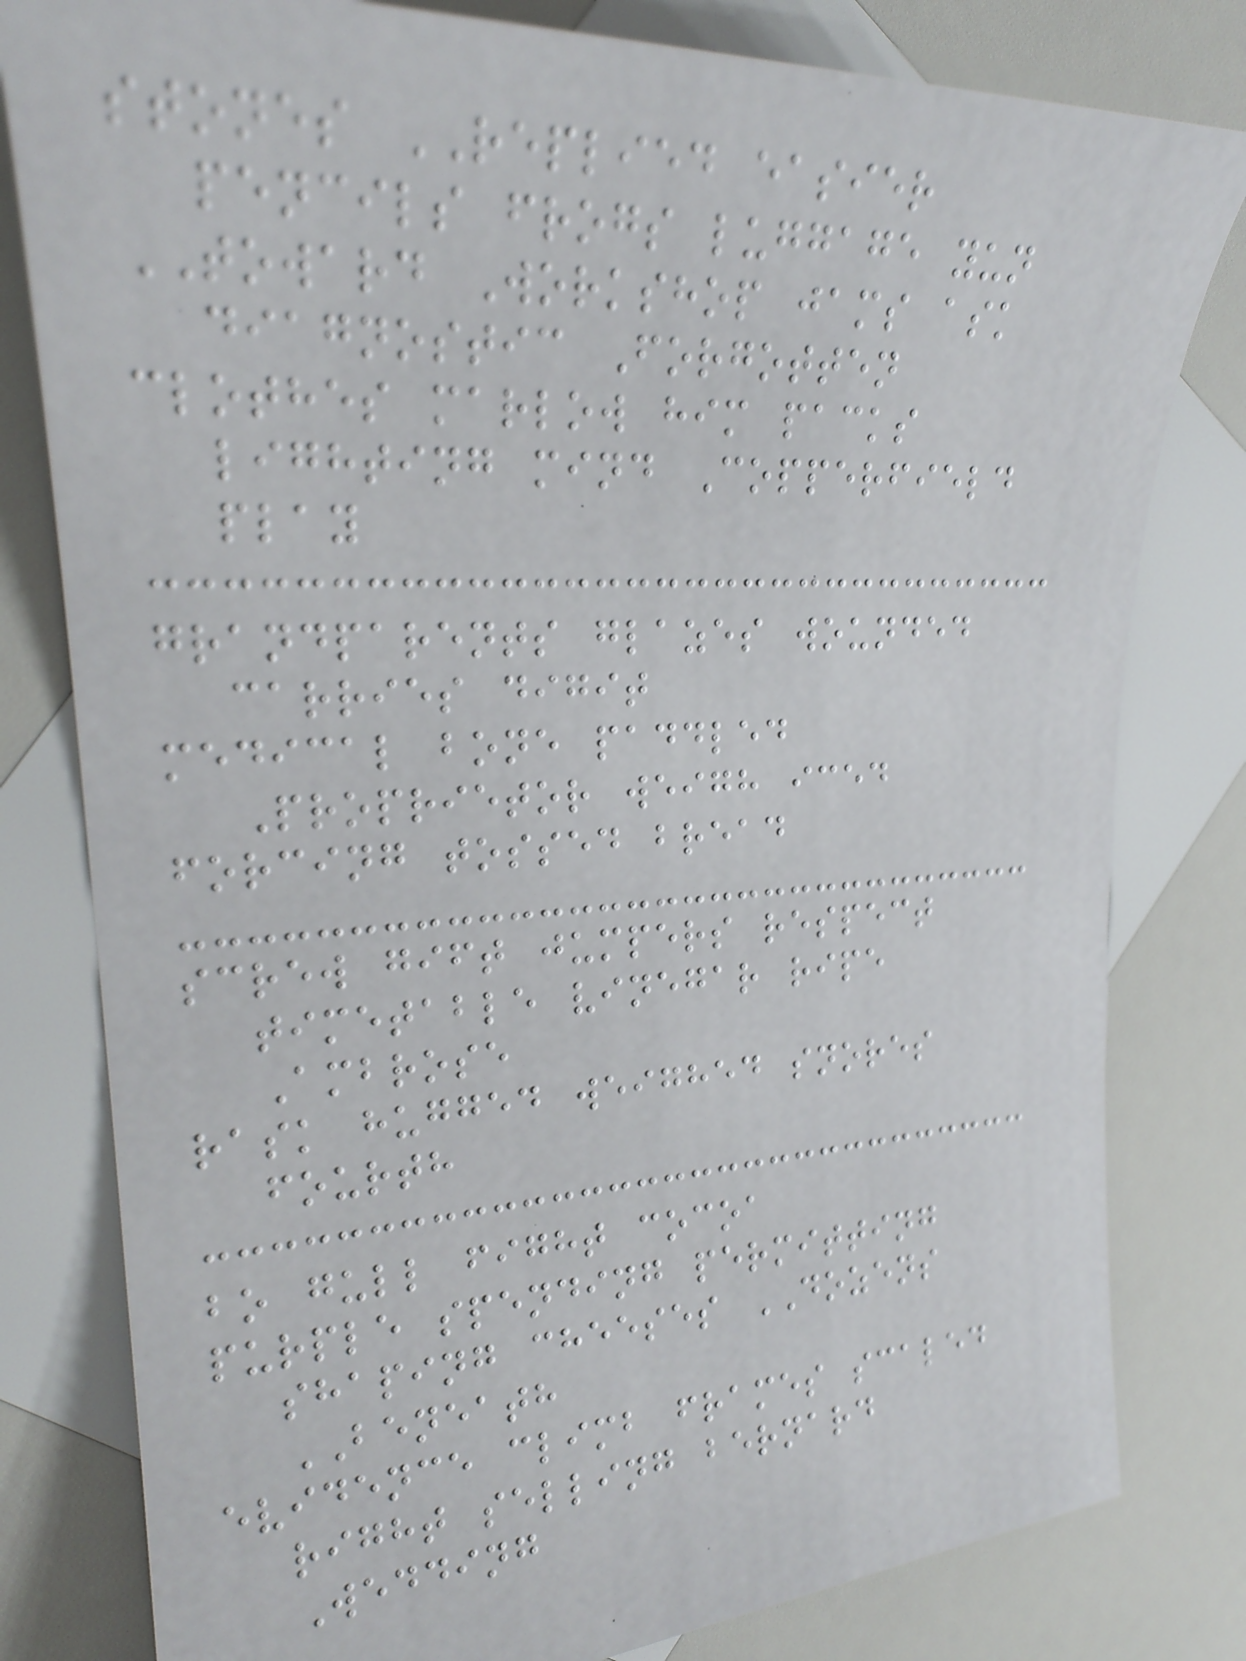stones REPLIED easier
pencils frogs luggage yun
TOWARD Workshop jams ask
diagnostic Forgotten
clothes marlow him packs
lighting mind Copperfield
play
grandparents glazes wounded
carries digit
medical bone paddled
Proprietor weigh iced
forcing tossed bread
screw gift jumpers respect
timetable vinegar ripe
Ambrose
rask hugged weighed snores
fourth
bo gull fight cocoa
purple spending permitting
shaping cheeses DOZENS
BENEATH
evidence climb frames scaled
right selling bernard
Wedding
